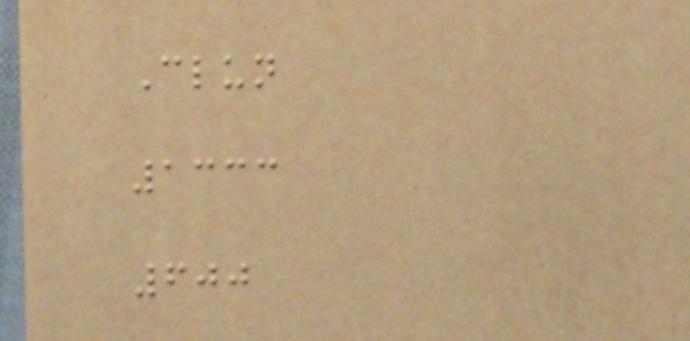Clun
1333
600
